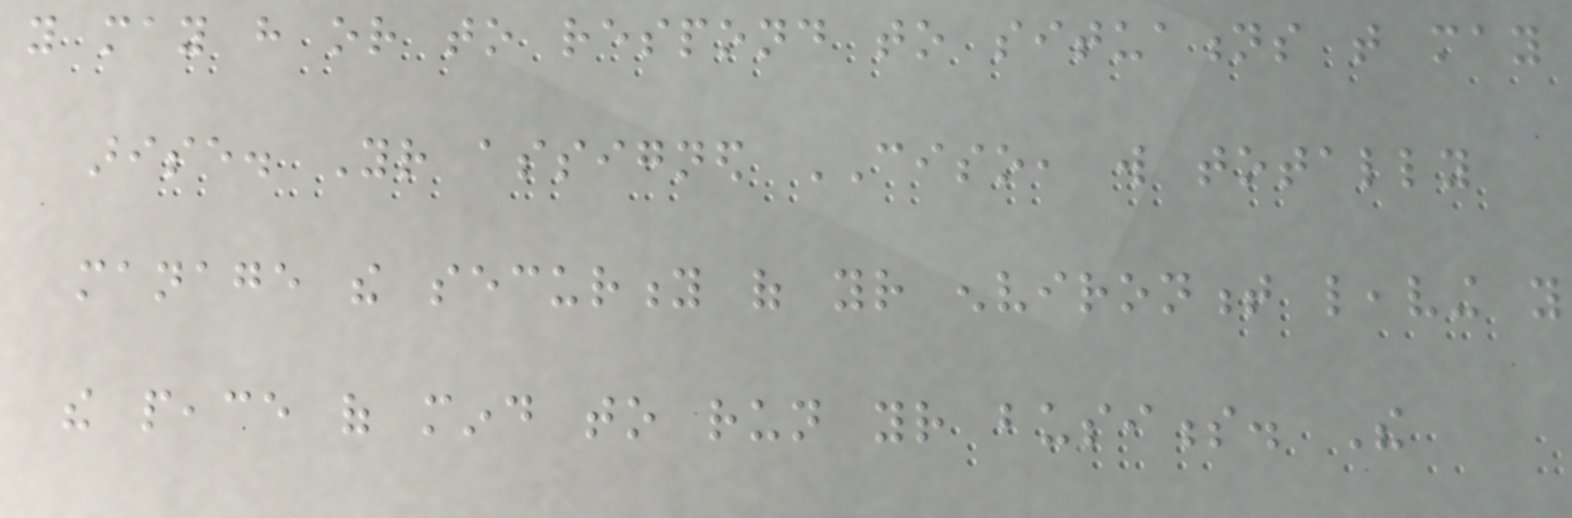you may have or to respond to situations that may
arise. Your assigned CISO, will totally
manage the security of your environment leaving you
the peace of mind to run your business. The
